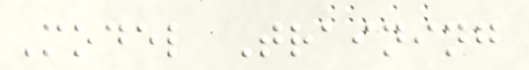Model Training
